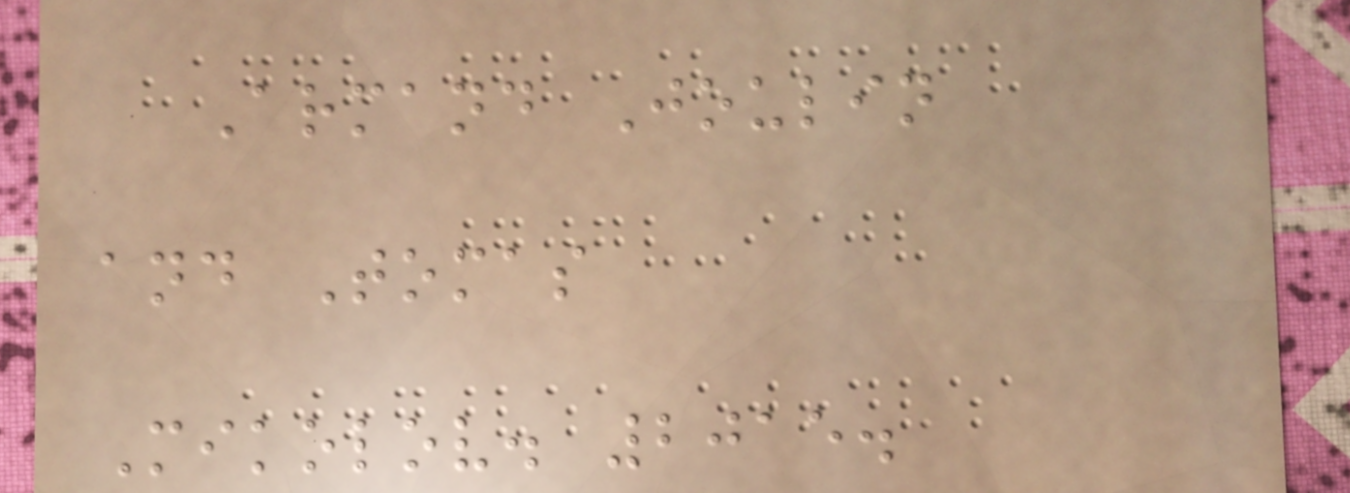Armand Joulin
and Tomas
Mikolov. 2015.
